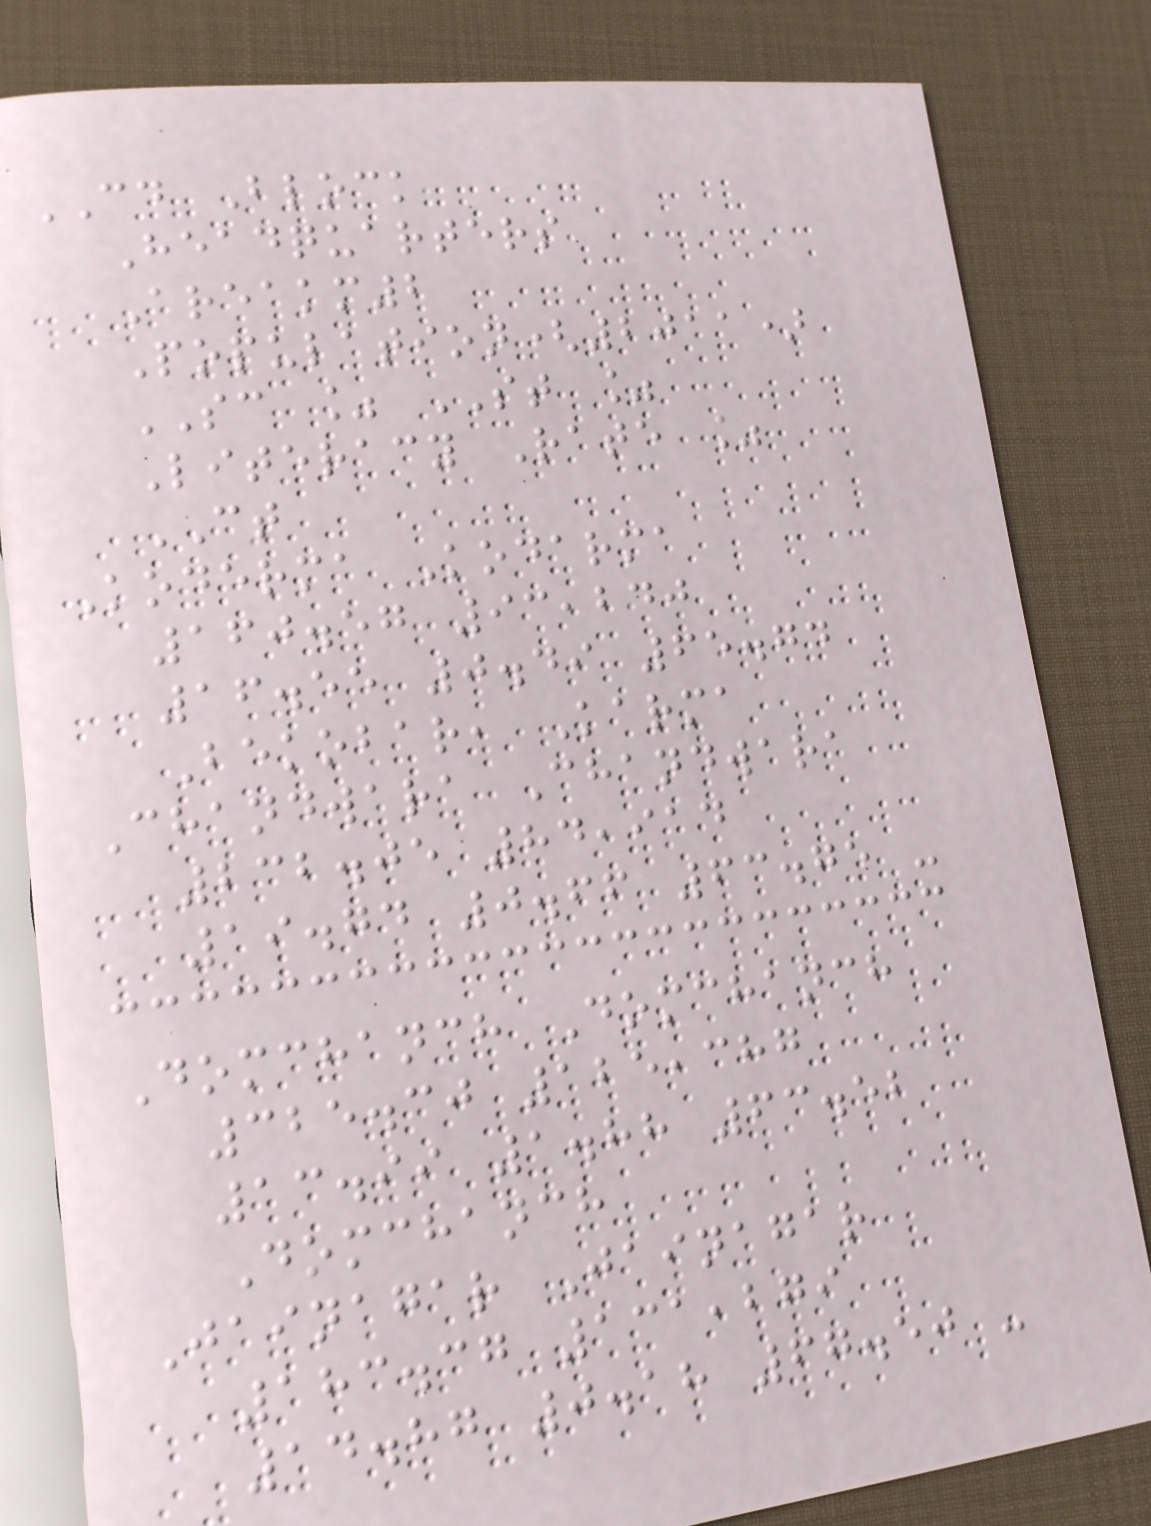CD Block
Headquarters
Areakm2
Population(2011)
SC % ST %
Literacy Rate %
CT
Koderma Kodarma
160.57 93,240
16.55 0.49 65.74
Bekobar, Karma
Chandwara Chandwara
232.05 84,914
19.74 0.66 63.75 -
Domchanch Domchanch
325.30 125,387
13.99 1.88 63.52
Domchanch
Jainagar Jainagar
183.37 131,279
14.87 0.18 67.50 -
